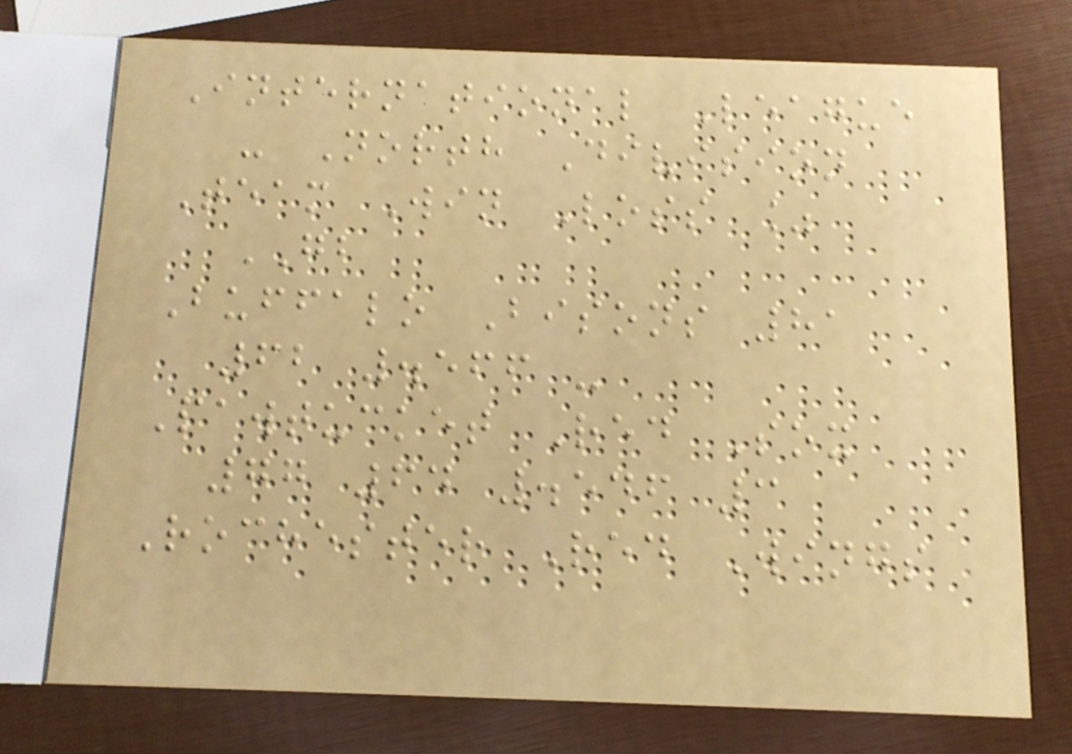International League
- North Division
Team Win Loss %
GB
Buffalo Bisons 81
62 .566 -
Pawtucket Red Sox
77 64 .546 3
Rochester Red Wings
